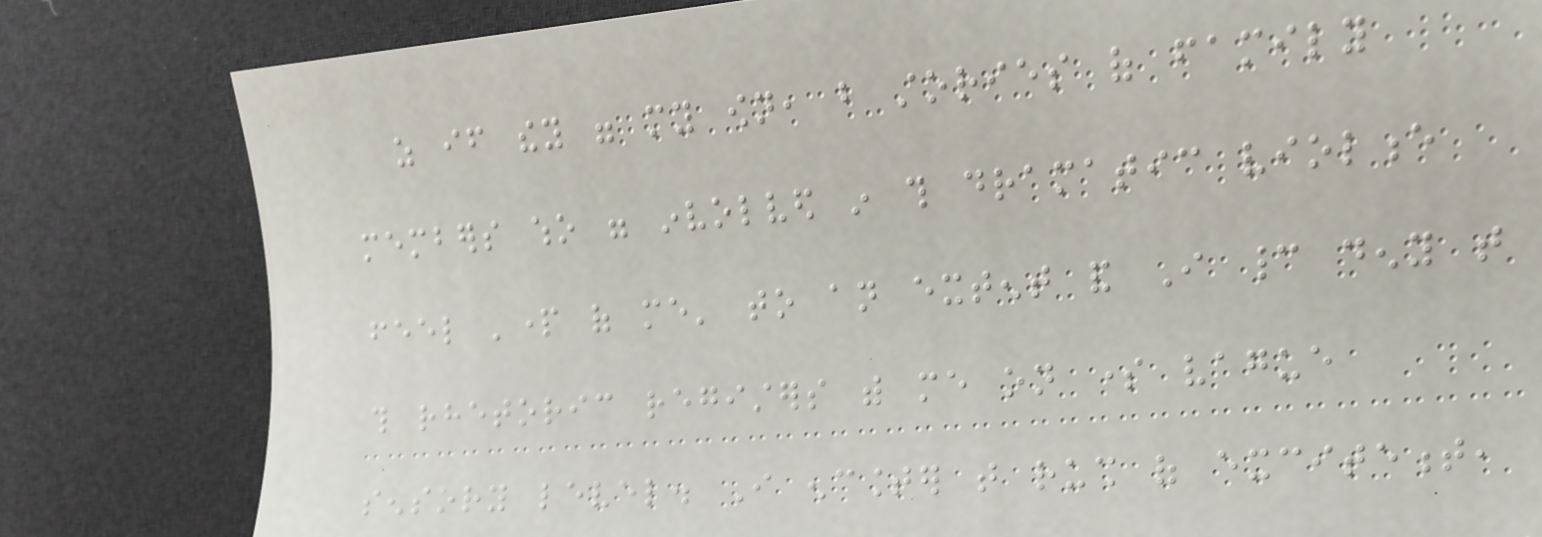as if they were my own, but stories of family
members who were involved in this dramatic violence
feel 'part of me' to an extent and I cannot deny that
this rhetoric registers with me on some vague
sensory level. I encounter that rush of excitement,
